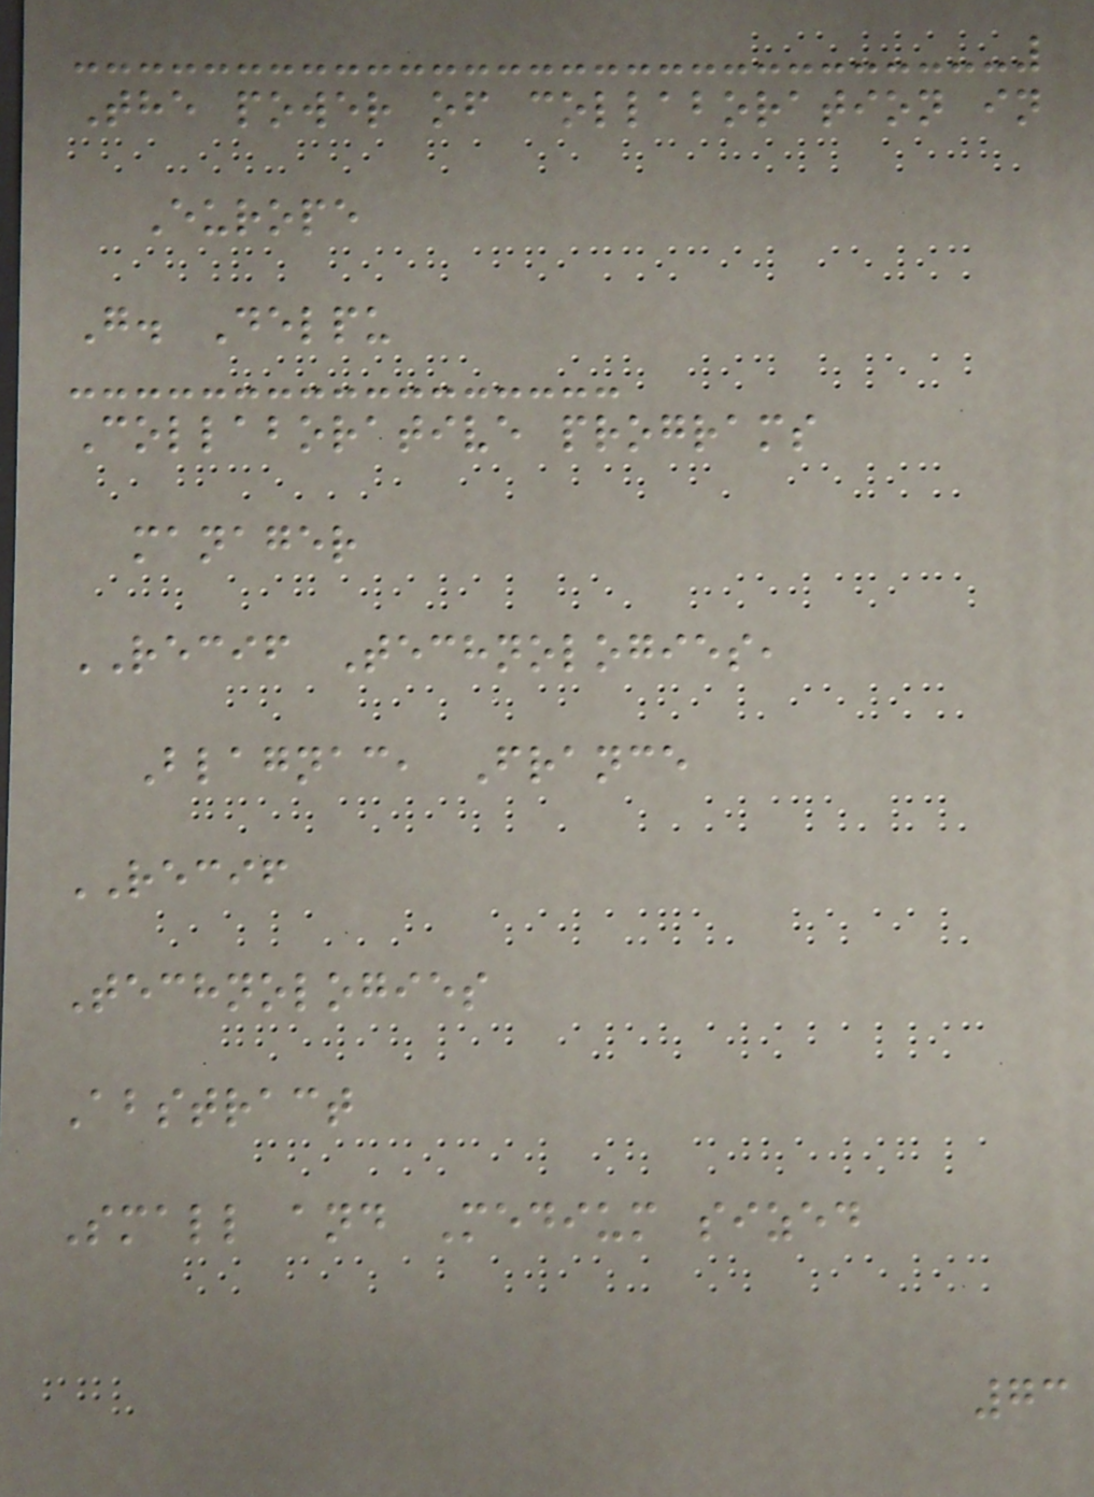The power of collaboration in
Europe
G. Delpu
Collaborative programs
manager
RECIF Technologies,
Blagnac, France
RECIF
Technologies
Abstract
Small and Medium sized
73
